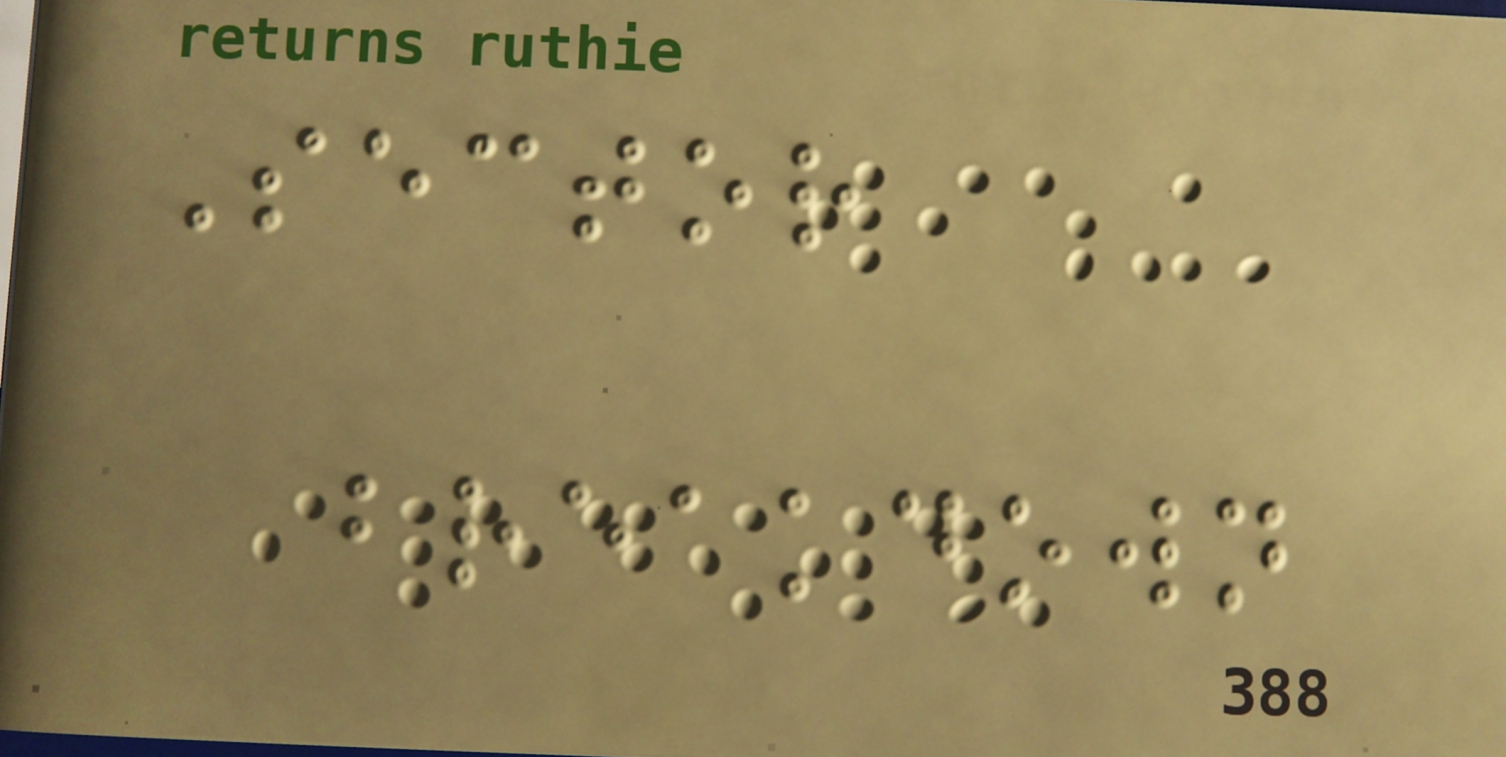Sector
breakdown
